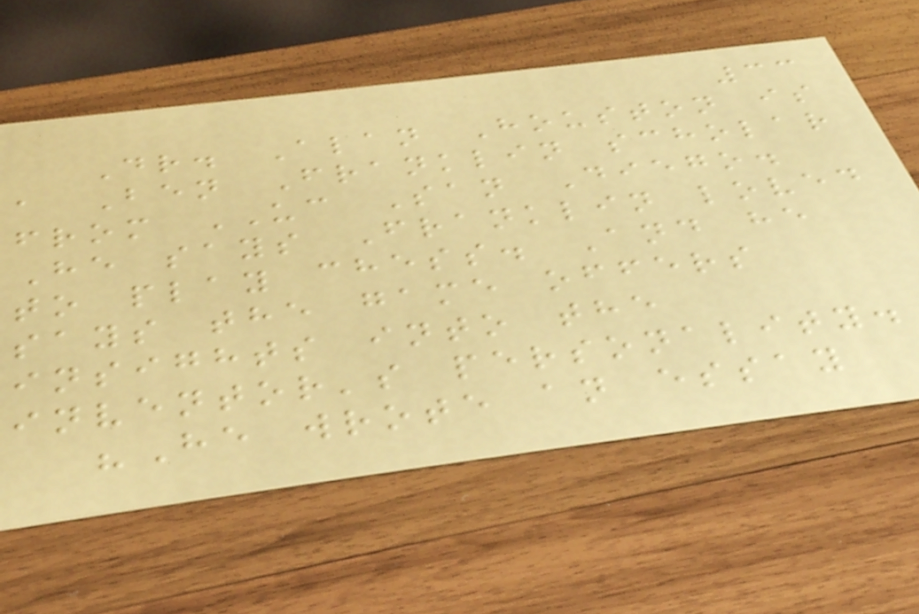33
Dr. Alan Houston is
a Ben Franklin scholar
from UC San Diego.
He says Franklin loved
to play chess. And he
says the game offers
insights into the
inventor's personality.
"He wrote an essay
